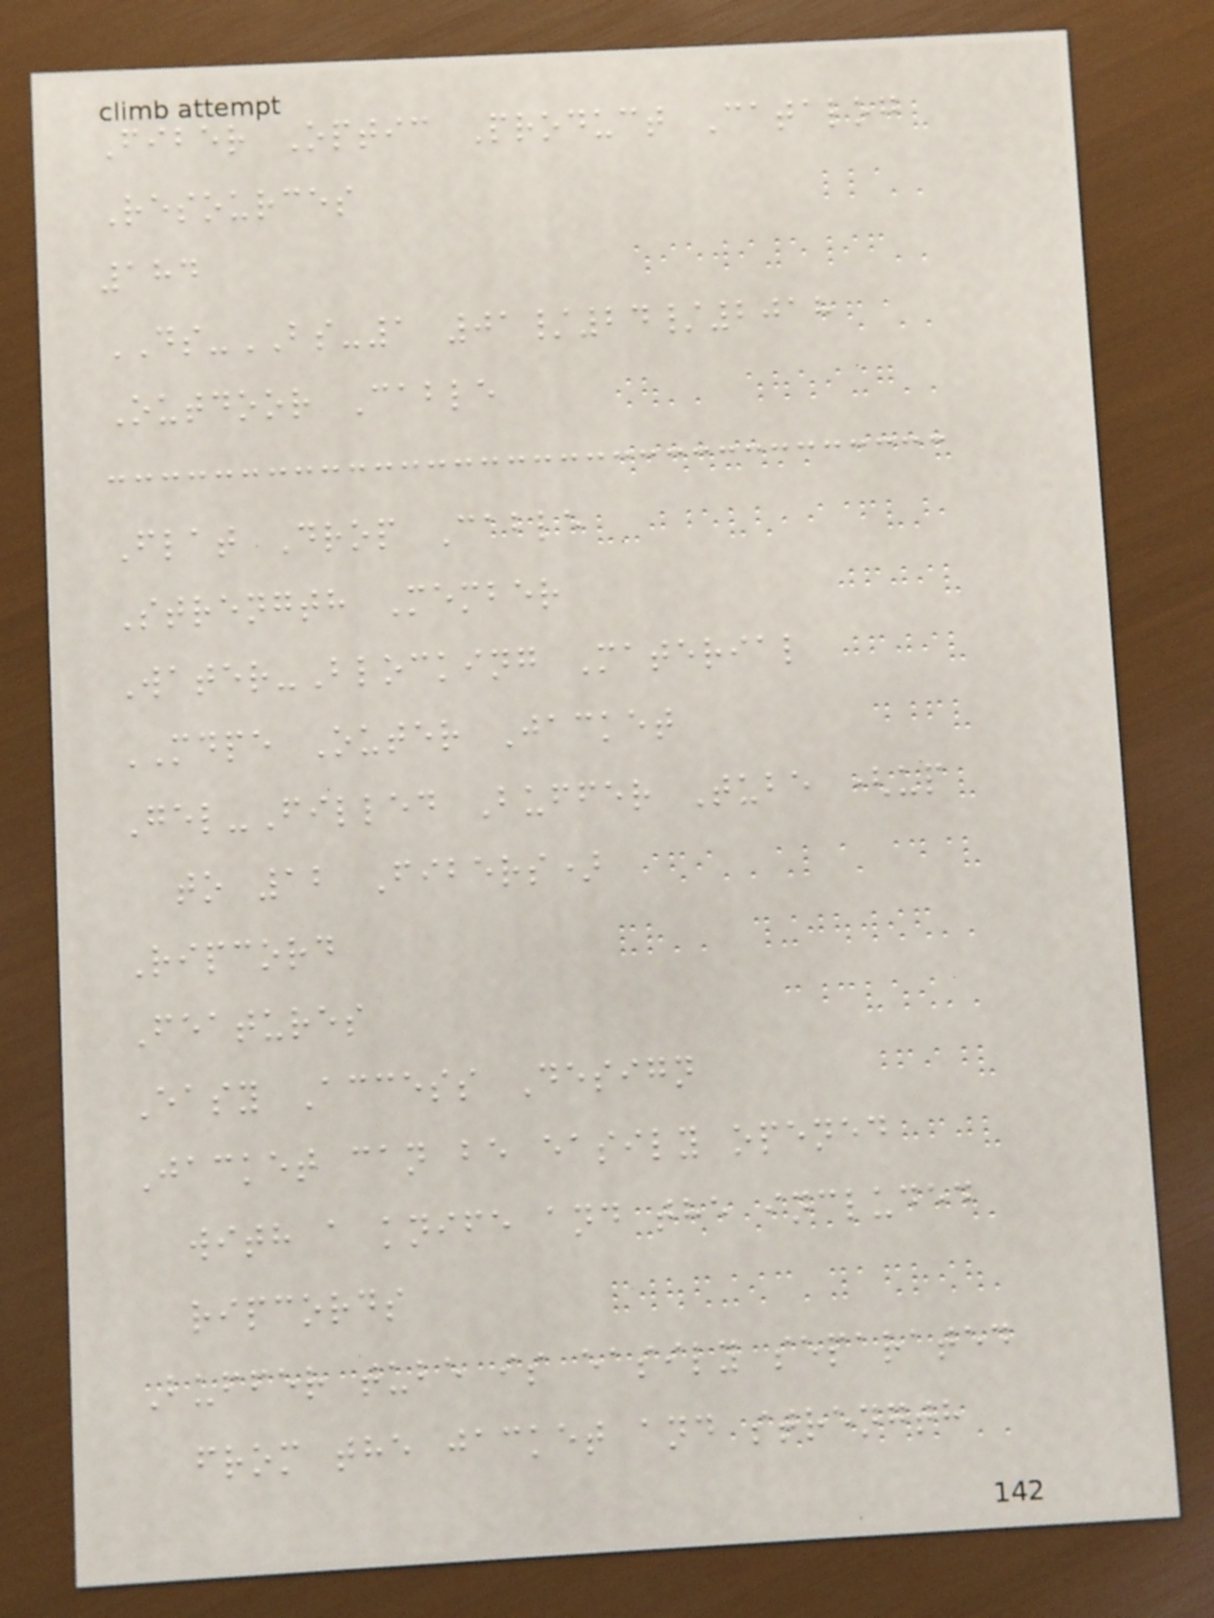Fiber Optic Product Catalog
Resources
184
DS-BS-1 01/24/2018
Outdoor Cable
Flat Drop Cable
Strength Member
Water-Blocking Material
MDPE Outer Jacket
Gel-Filled Buffer Tube (up
to 12 Fibers)
Ripcord
Features
Easy Access Design
Jacket can be easily opened
with a knife and the included
ripcords
Buffer tube is easily separated
from the jacket and strength
